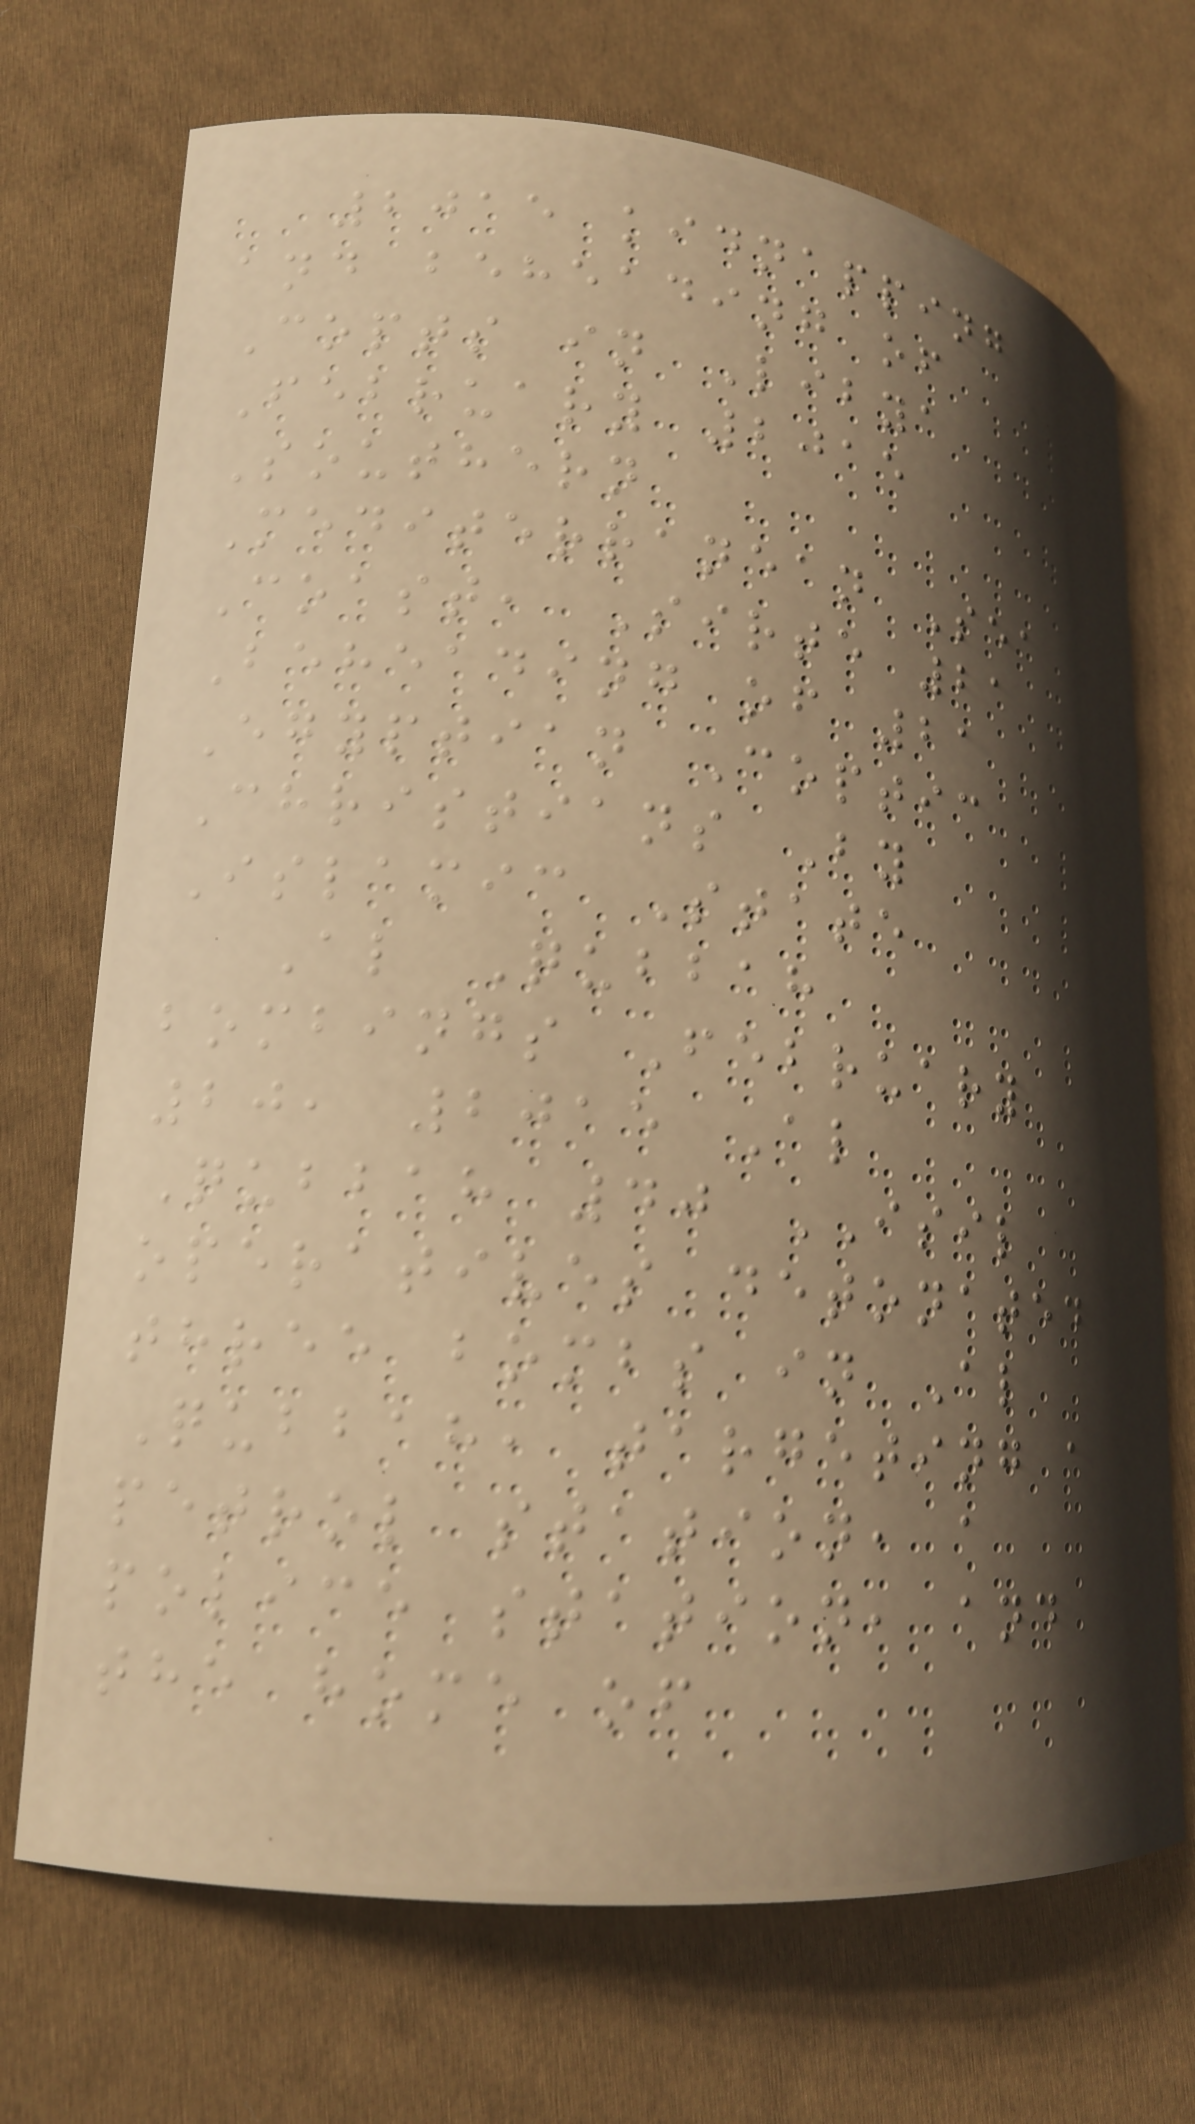2015 kidnapping
and beheading of
Copts in Libya
February 2015
Southern
Mediterranean Sea
Coast, Sirte 21
Beheading of 21
Egyptian Coptic
Christians By
Islamic State
Al Qubbah
bombings February
20, 2015 Al
Qubbah 40 ISIL
operatives detonated
three bombs in Al
Qubbah, targeting a
petrol station, a
police station, and
the home of
